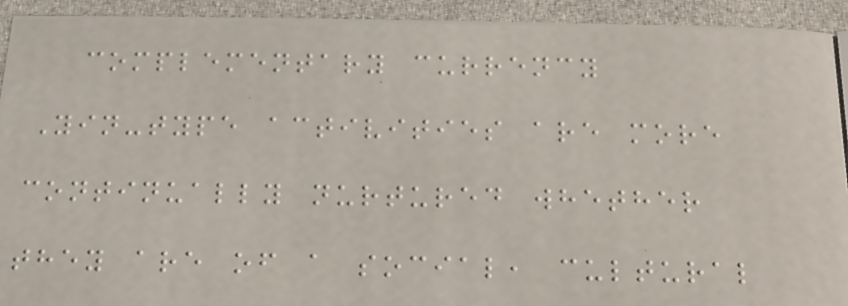complementary currency
Yin-type activities are more
continually nurtured whether
they are of a social, cultural
